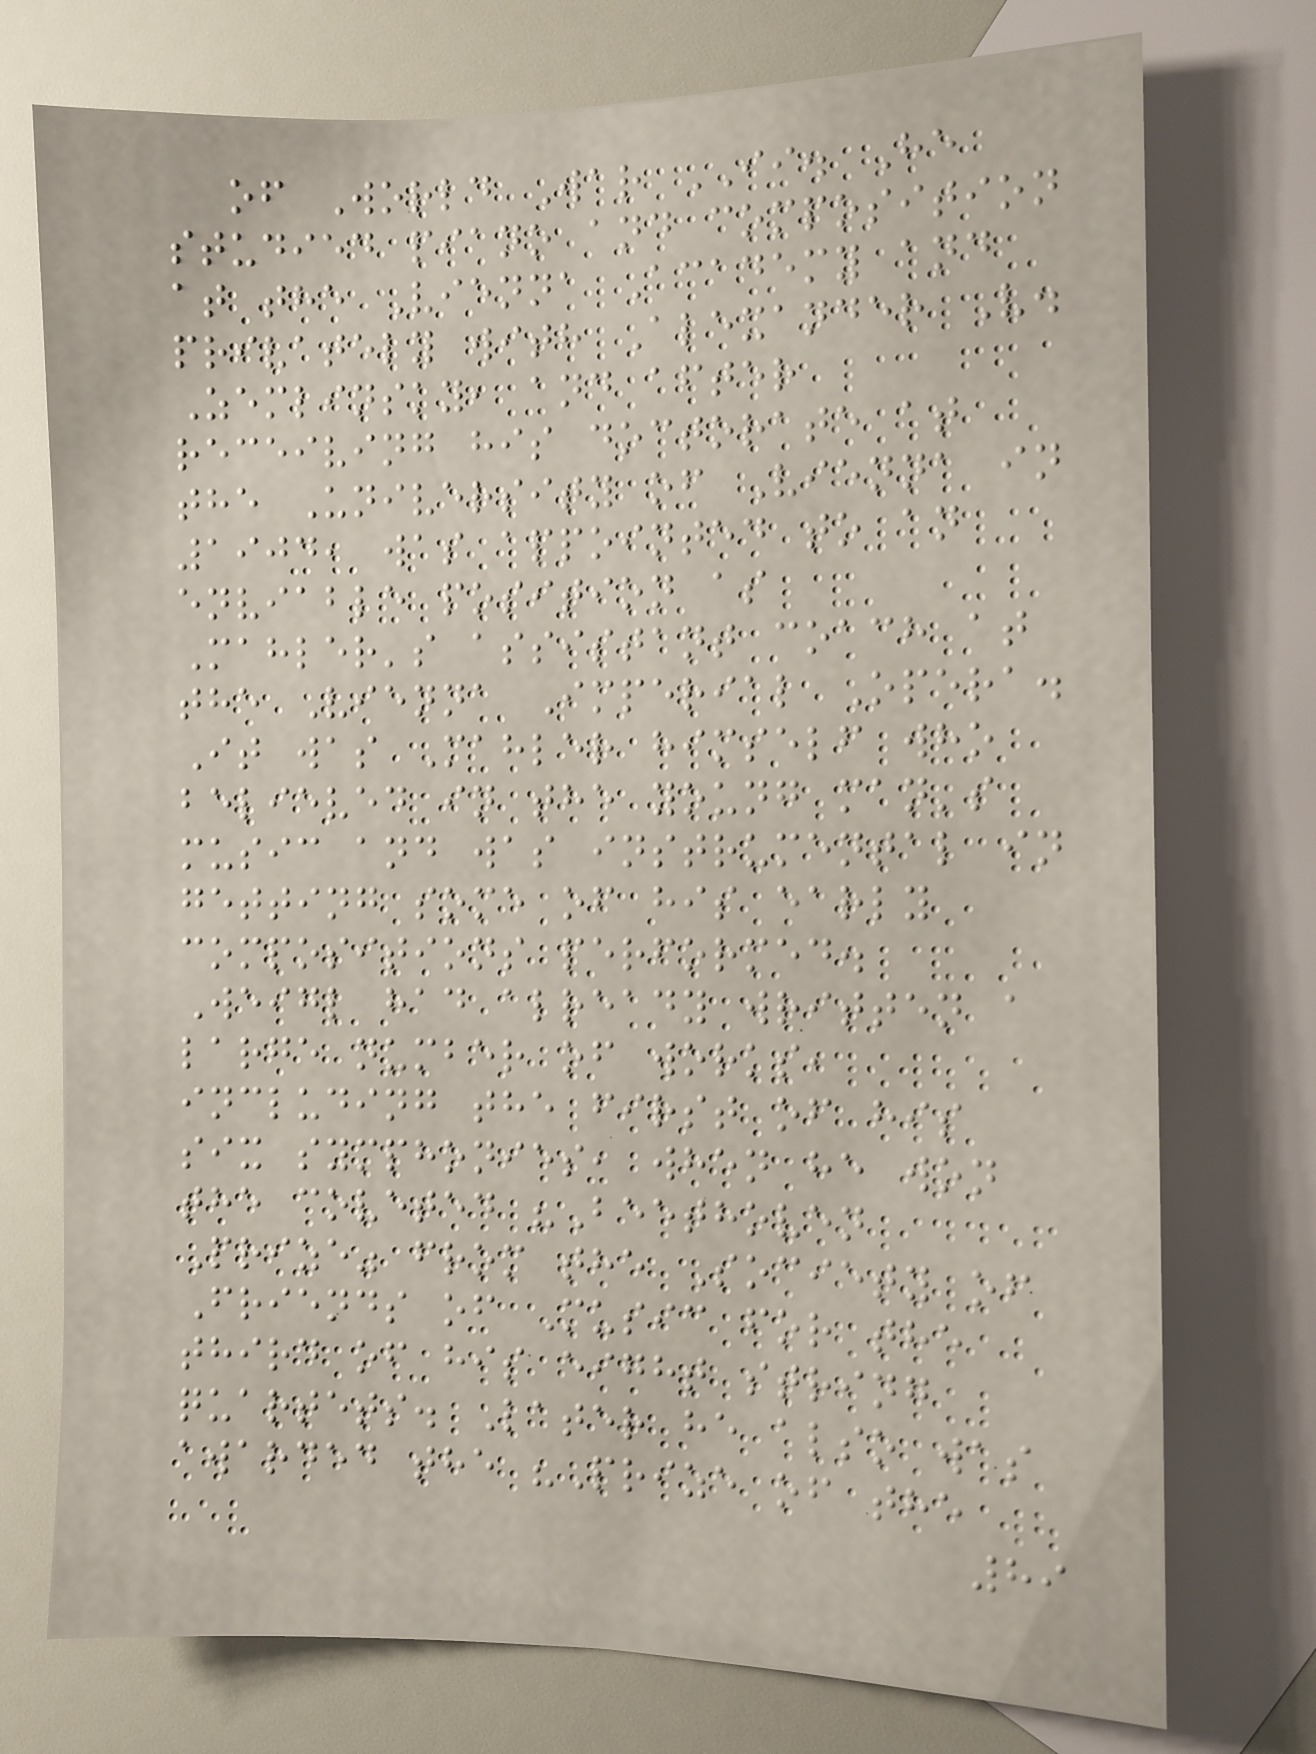of World War II. He
studied piano and composition
at the Vienna Academy and
privately with Alexander V.
Zemlinsky, and after
receiving his doctorate at
the University of Vienna in
1904, was appointed to an
enviable position as
Mahler's assistant coach at
the Vienna Imperial Opera.
It was Mahler himself who
believed in the young man's
music and was instrumental in
getting some of his early
compositions performed.
Weigl had already written a
large number of works,
including the first of his
six symphonies, when he won
the coveted "Beethoven
Prize" from the Society of
Friends of Music for the
third of his eight string
quartets. Later he also was
awarded the "Prize of the
89
